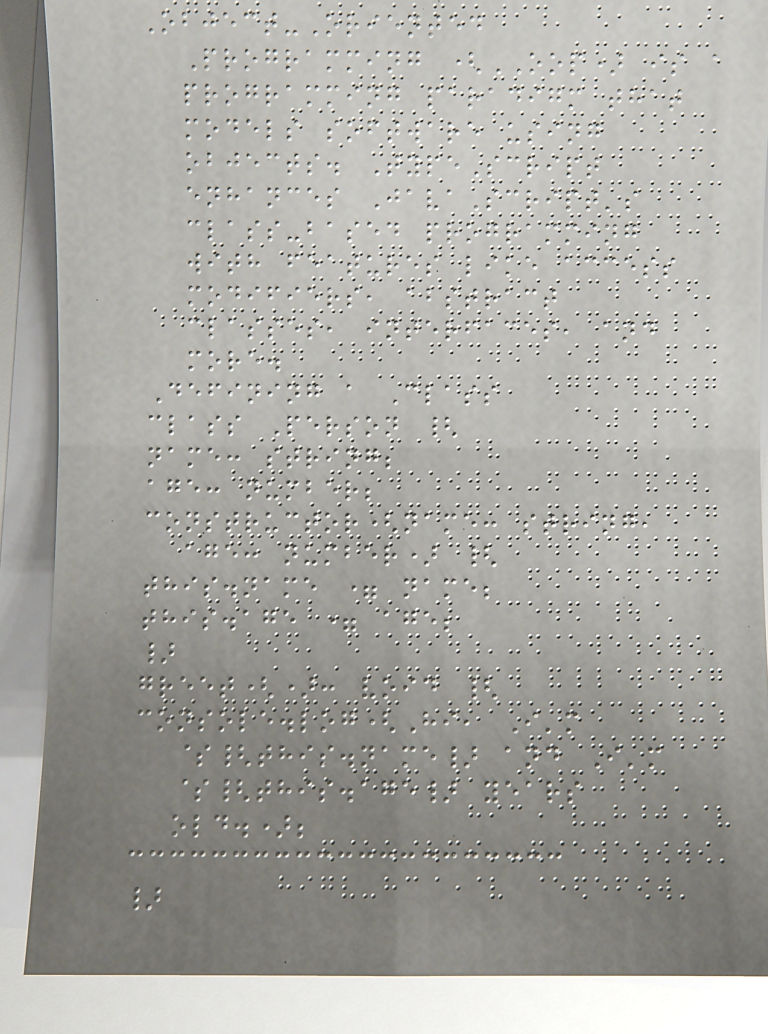Object-Oriented
Programming (OOP) is a
programming paradigm that
models software using
objects. TypeScript
enhances JavaScript's
class-based programming
with features like access
modifiers, abstract
classes, interfaces, and
more.
Defining a Class
class Person {
name: string;
age: number;
constructor(name: string,
age: number) {
this.name = name;
this.age = age;
}
greet(): void {
console.log(Hi, I'm
${this.name} and I'm
${this.age} years
old.);
}
